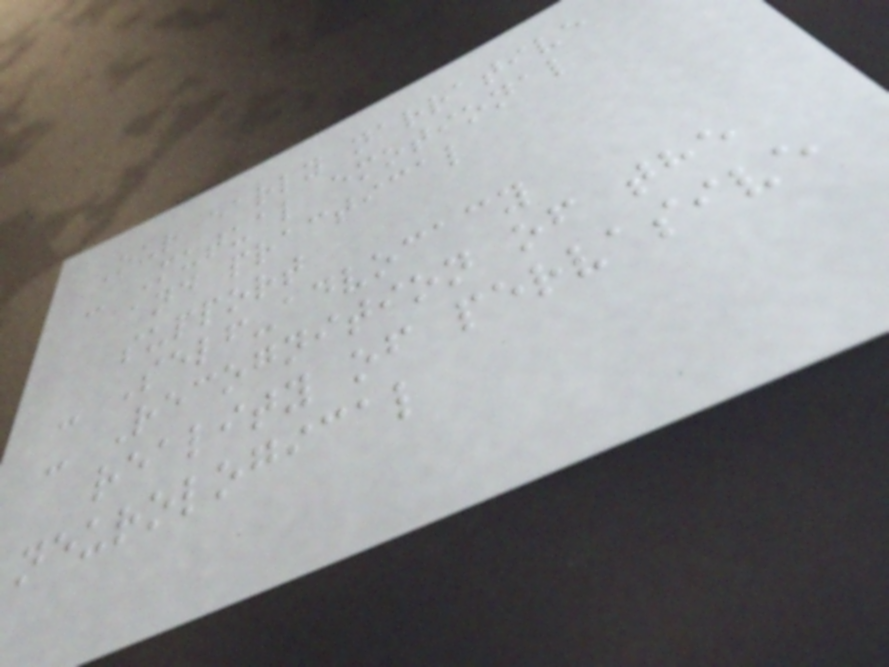Our early narrative
- Mutual emotional
and practical
support
- Self-advocacy
- Recognition of the
reality of pervasive
neurological
